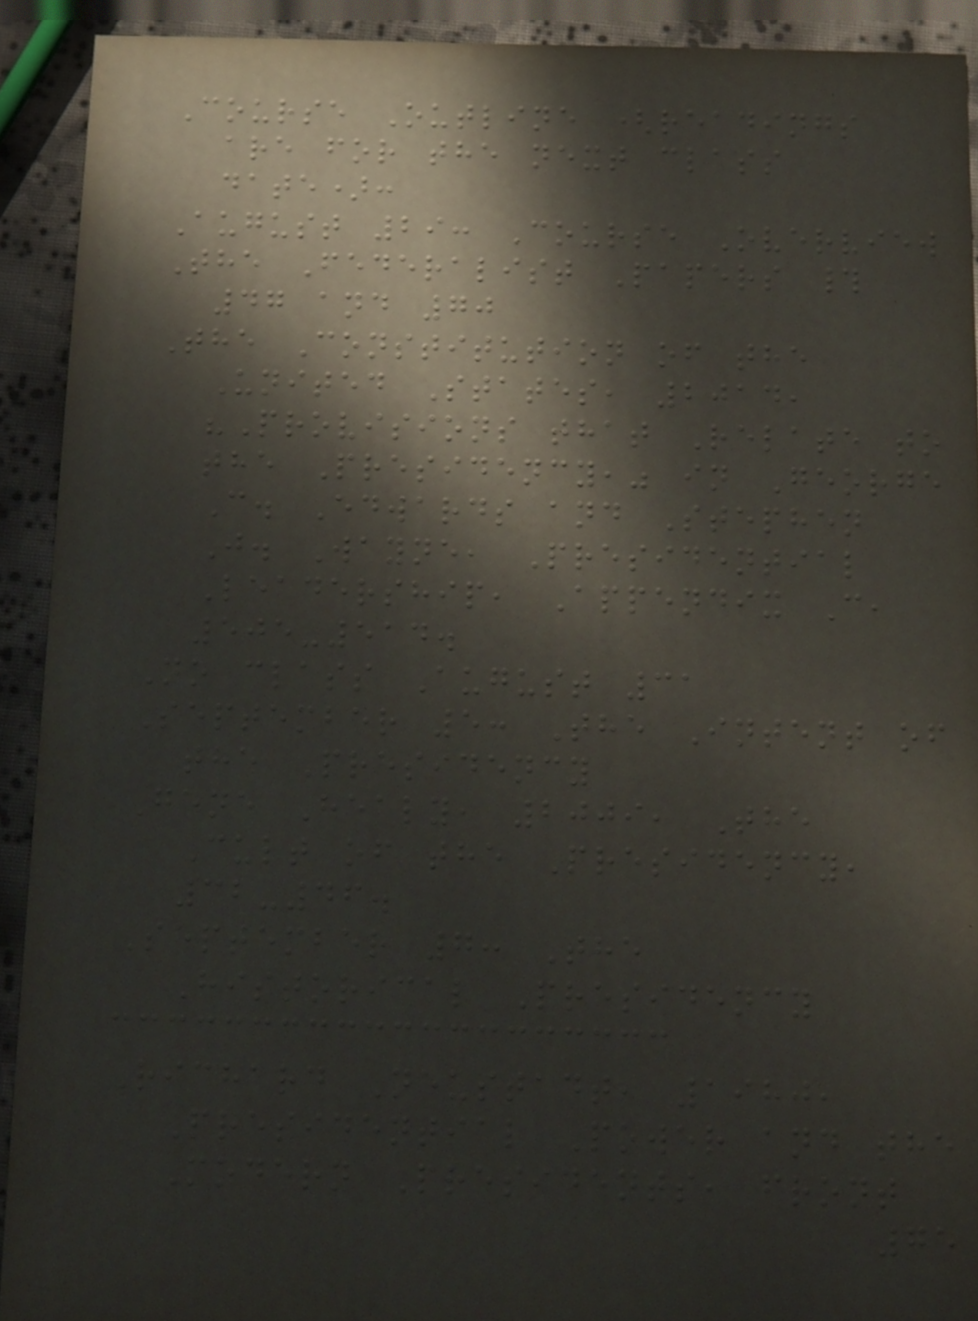Course Outline (readings
are for the next class
date):
August 29: Course Overview
The Federalist Papers #
47 and 70
The Constitution of the
United States, 2014,
"Provisions that Relate to
the Presidency," in George
C. Edwards and Stephen
J. Wayne, Presidential
Leadership, Appendix C,
505-514.
No class August 31
September 5: The Intent of
the Presidency
Gene Healy, 2009, The
Cult of the Presidency,
32-46.
September 7: The
Historical Presidency
Richard Neustadt, 1980,
Presidential Power and the
Modern Presidents, front
75
